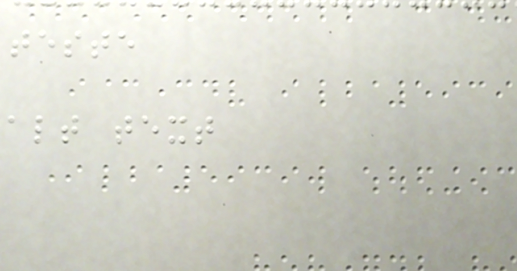teste
alt text
